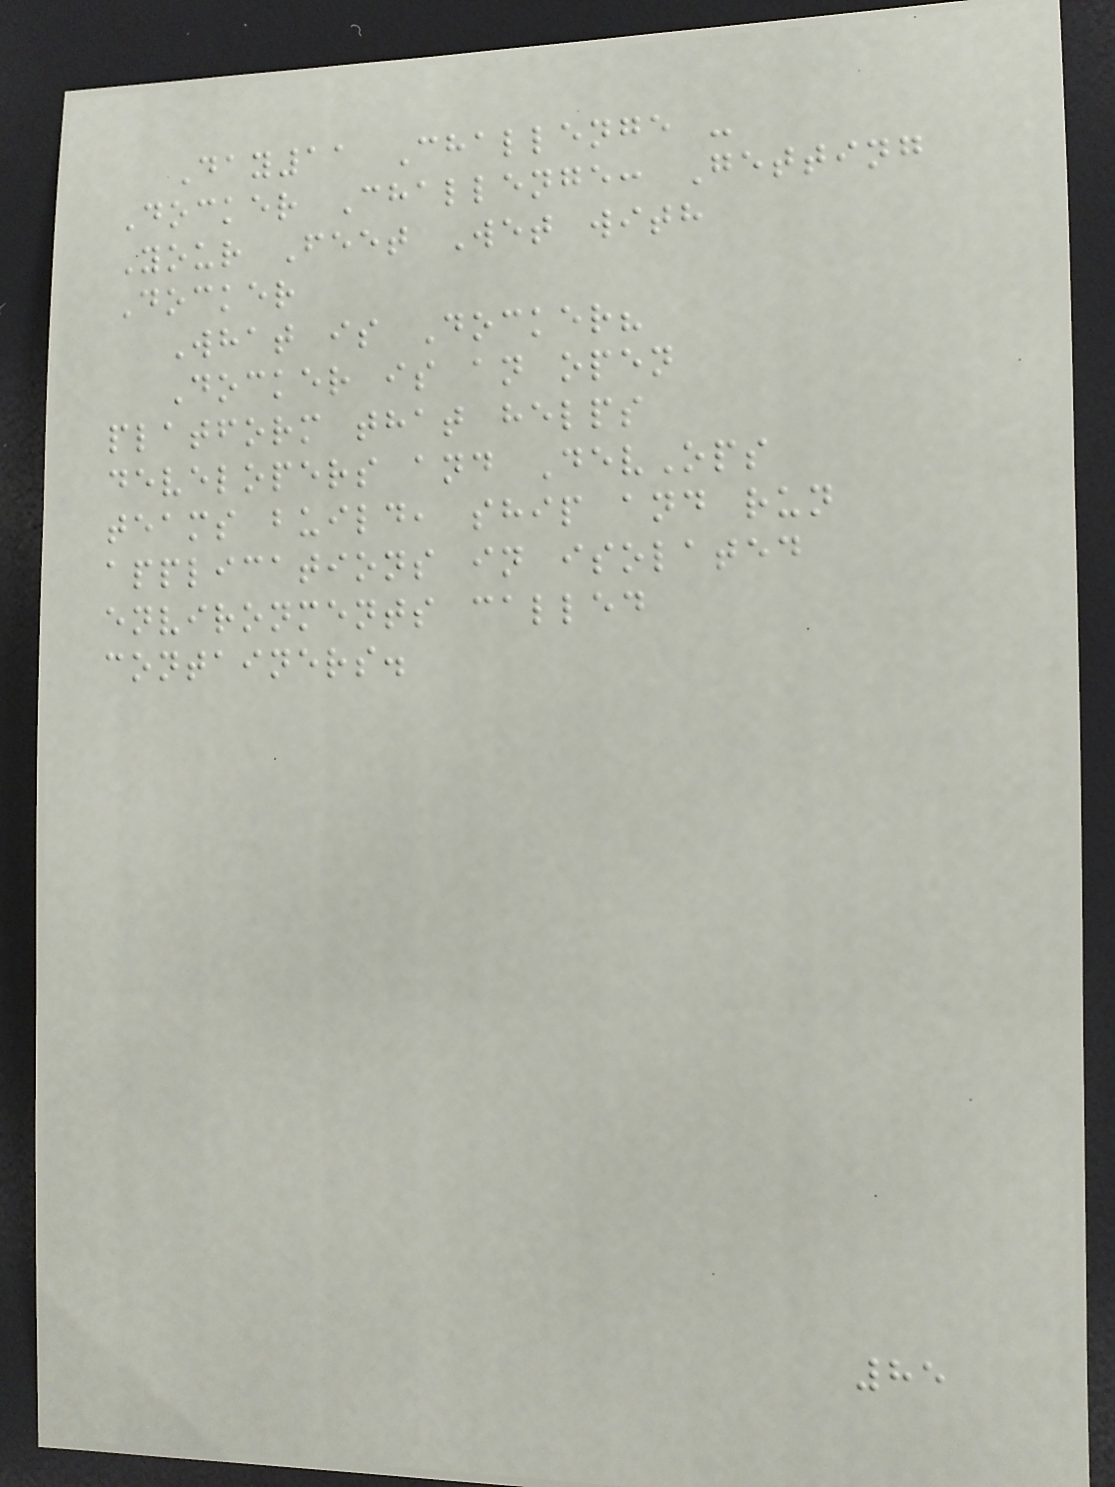Day11 Challenge -
Docker Challenge: Getting
Your Feet Wet with
Docker
What is Docker?
Docker is an open
platform that helps
developers and DevOps
teams build, ship and run
applications in isolated
environments called
containers.
85
